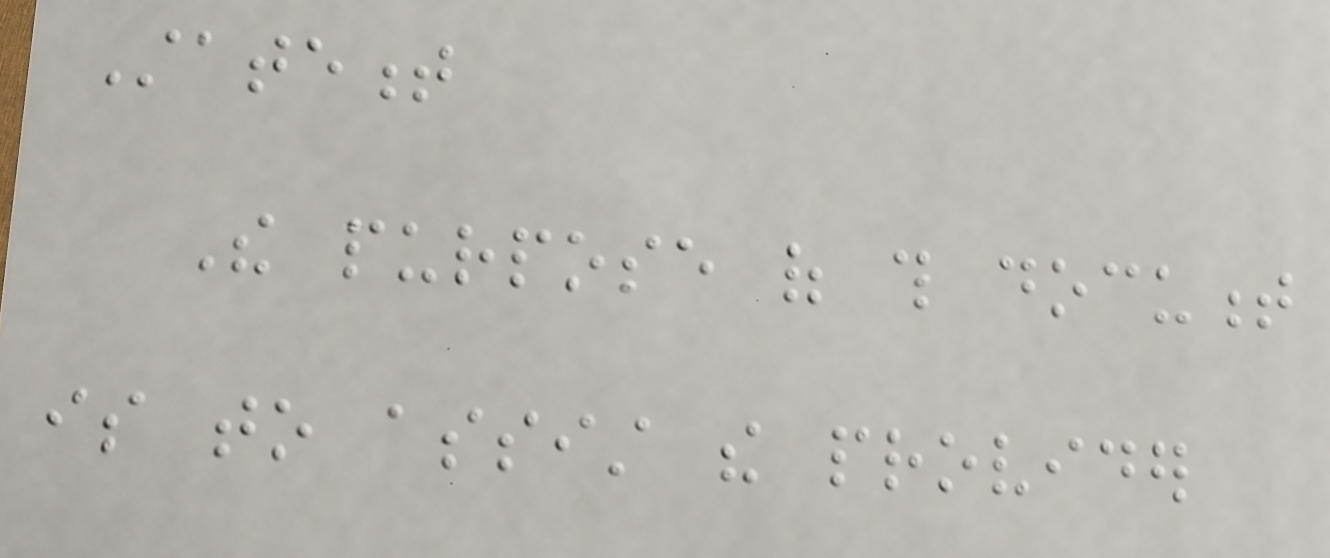Statement
The purpose of this document
is to assist the provider
